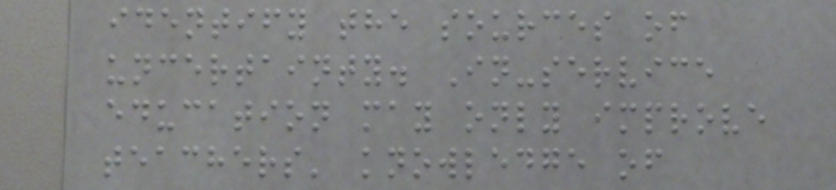identify the sources of
uncertainty. In-service
education may only improve
teachers' knowledge of
